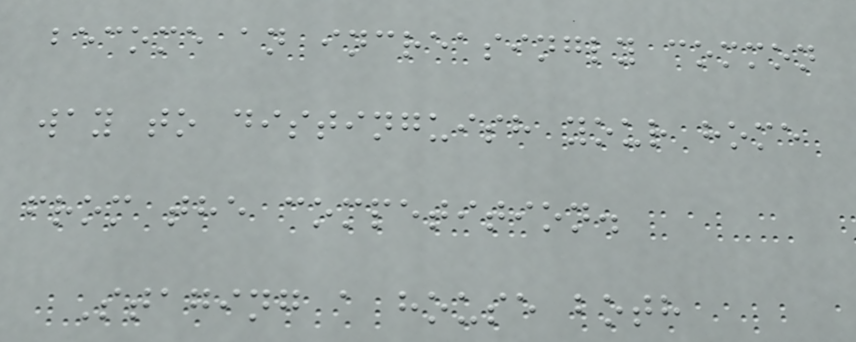become an increasingly common
way to distinguish your home
from the competition.
Staging a house both
